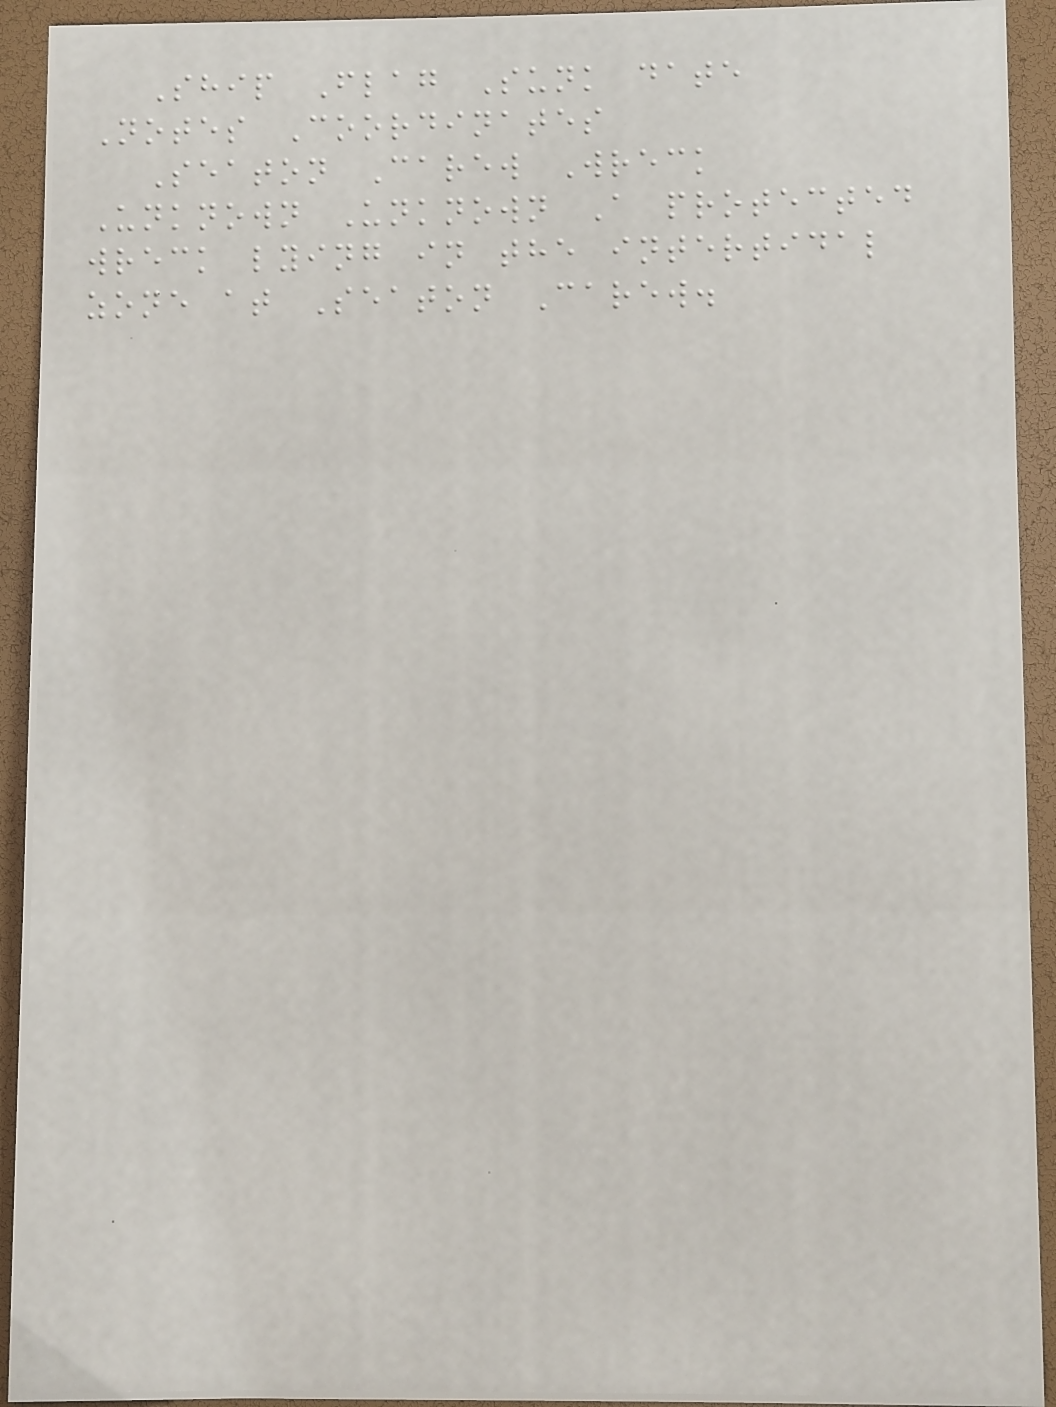Ship Flag Sunk date
Notes Coordinates
Seaton Carew Wreck
Unknown Unknown A protected
wreck lying in the intertidal
zone at Seaton Carew.
